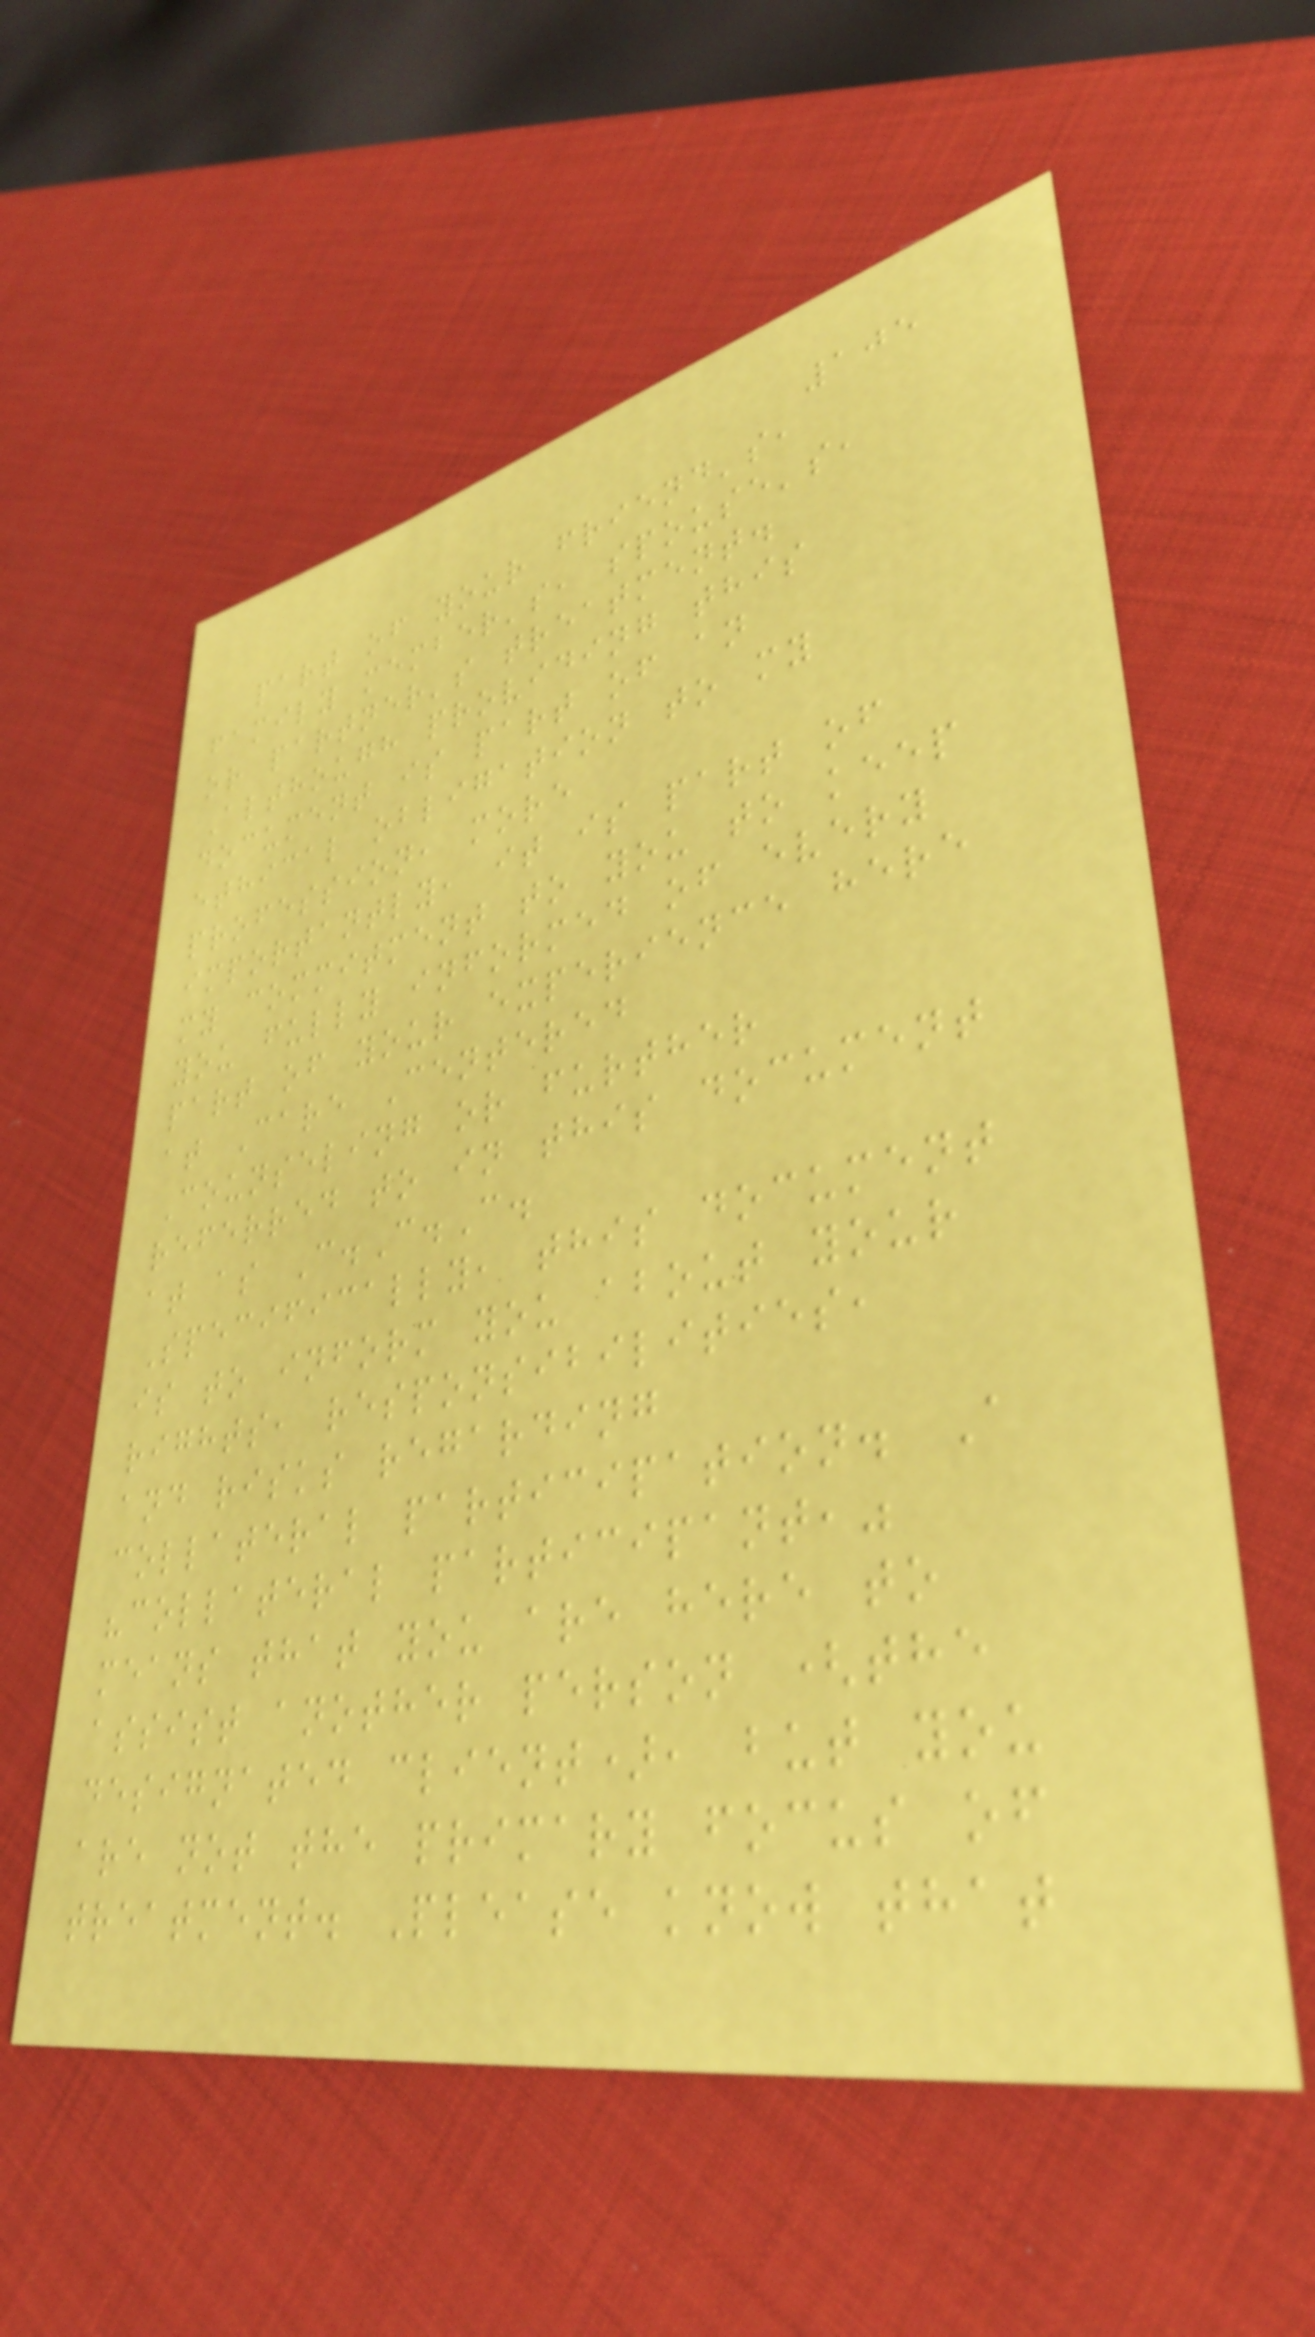105
part of your friend's,
family member's, spouse's,
or partner's treatment.
Although providing this
document is part of an
ethical obligation to my
profession, more
importantly, it is part of
my commitment to you to keep
you fully informed of every
part of your experience here
at Care Centered
Counseling or further
referred to in this document
at as C.C.C.
Specifically, this document
is to inform you about your
rights, responsibilities,
and risks regarding
collateral participation. A
"collateral participant,"
means that you are here to
assist another person (the
designated client), but you
are not the primary focus of
treatment. Please know that
